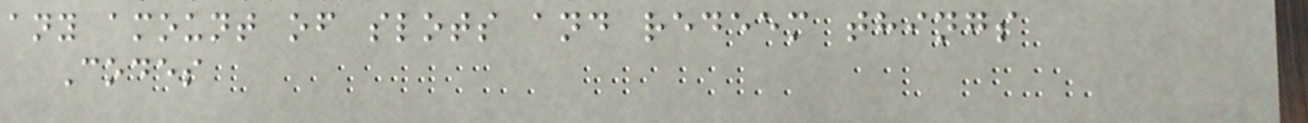any amount of slots and redeem things
Codes
